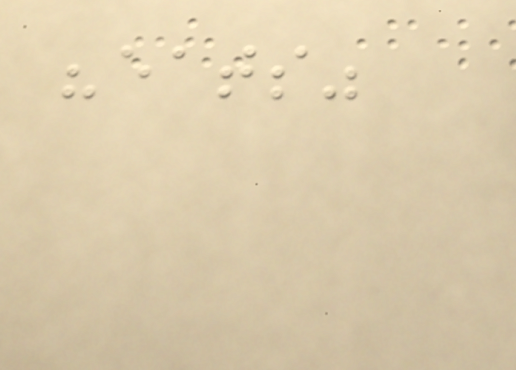"eats"
